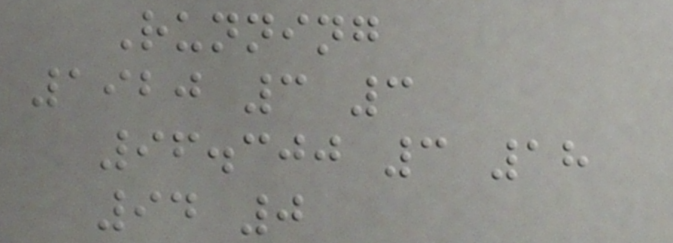Running
1920 3 3
96.300 3 18
94 0
